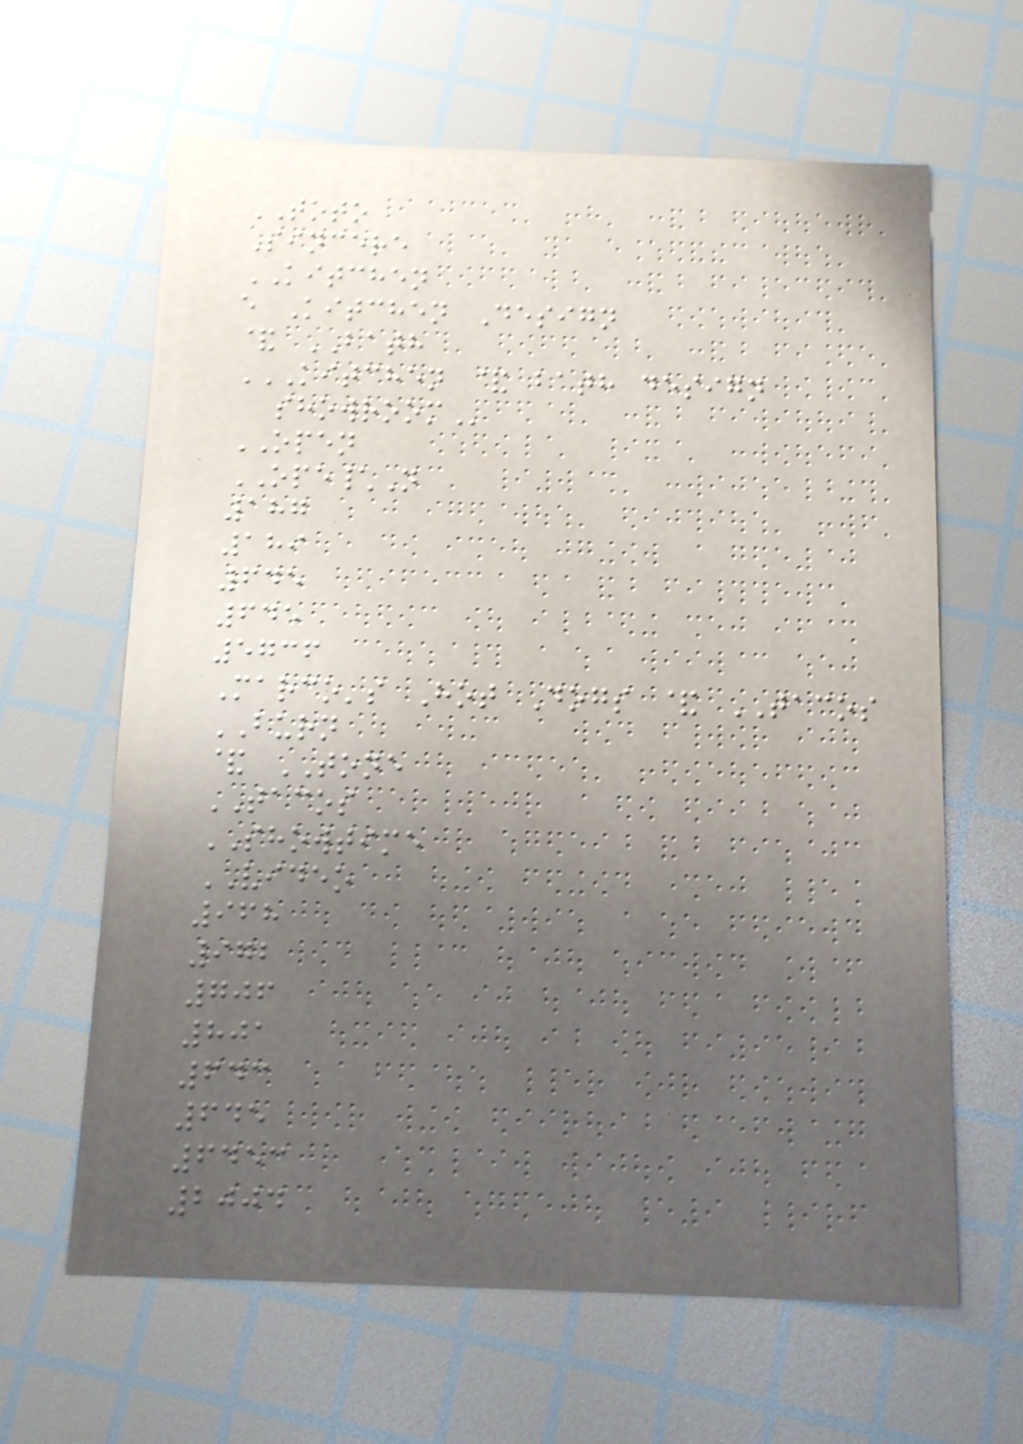TOTO
Sincere
KITCHEN
e Kitchen Design
& BATH
KITCHEN & BATH DESIGN
SHOWROOM
OPEN
OPE\N
187
189
645
645
5736
Marco's Hot Dogs & TACOS
BURN
& TONE
TACOS
SHOWTIME
VIDEO
968
972
706
801
643
645
6453
2004
